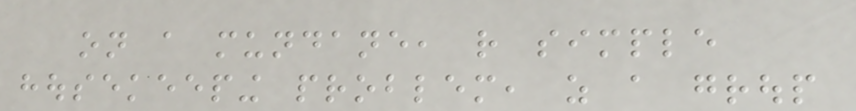on a mundane, rather simple
housekeeping problem, as a group
